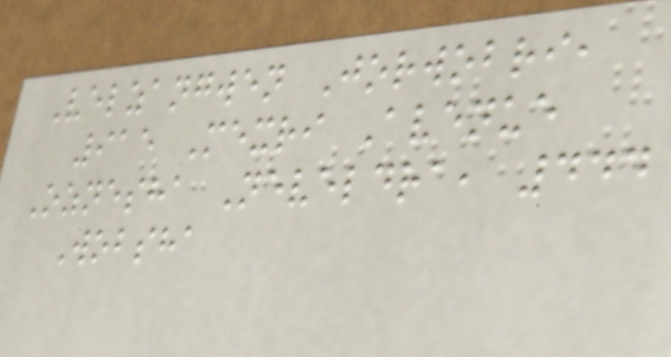Velzangwen Jorwobri,
915 Mexri Avenue
Oznesha Neveldra, 444
Wobsha
